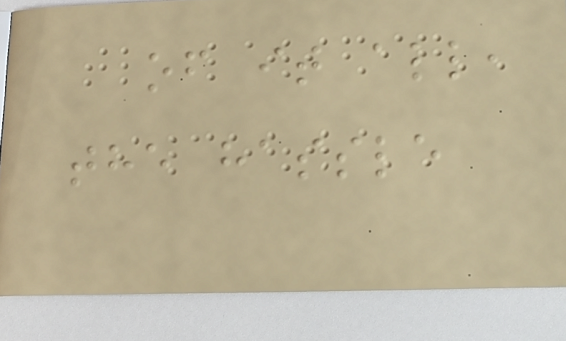of it all,
the hassle
